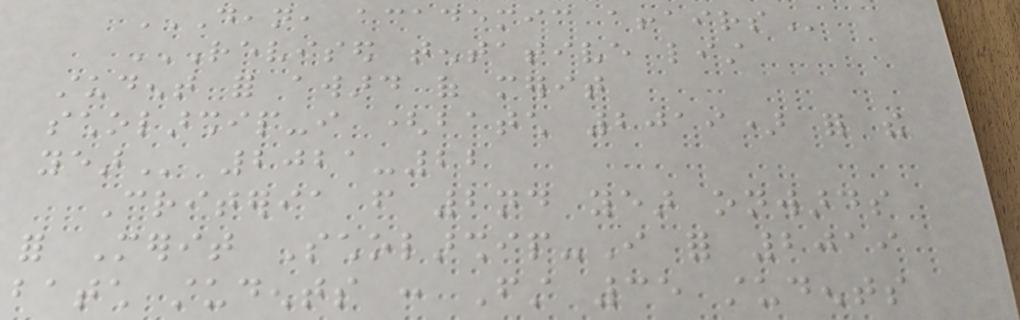DEAN, ACADEMIC AFFAIRS
REVISED TENTATIVE LIST
STUDENT FOR AWARD OF MERIT
SCHOLARSHIP-I (BATCH 2019) FOR THE
YEAR 2021-22
Criteria from 2nd year onwards
for Merit Scholarship-I for 2019
batch students : First 35 students
